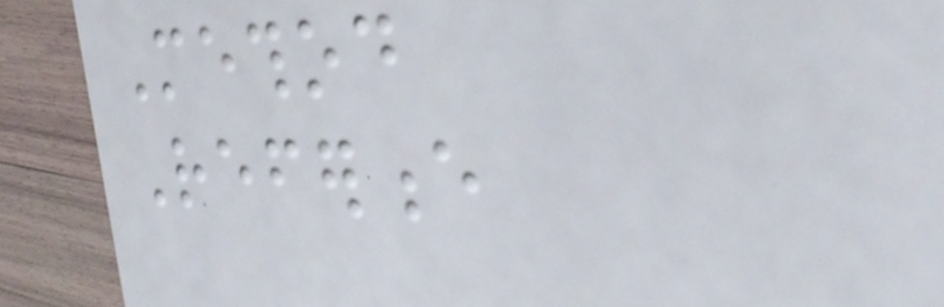Method
Reference
